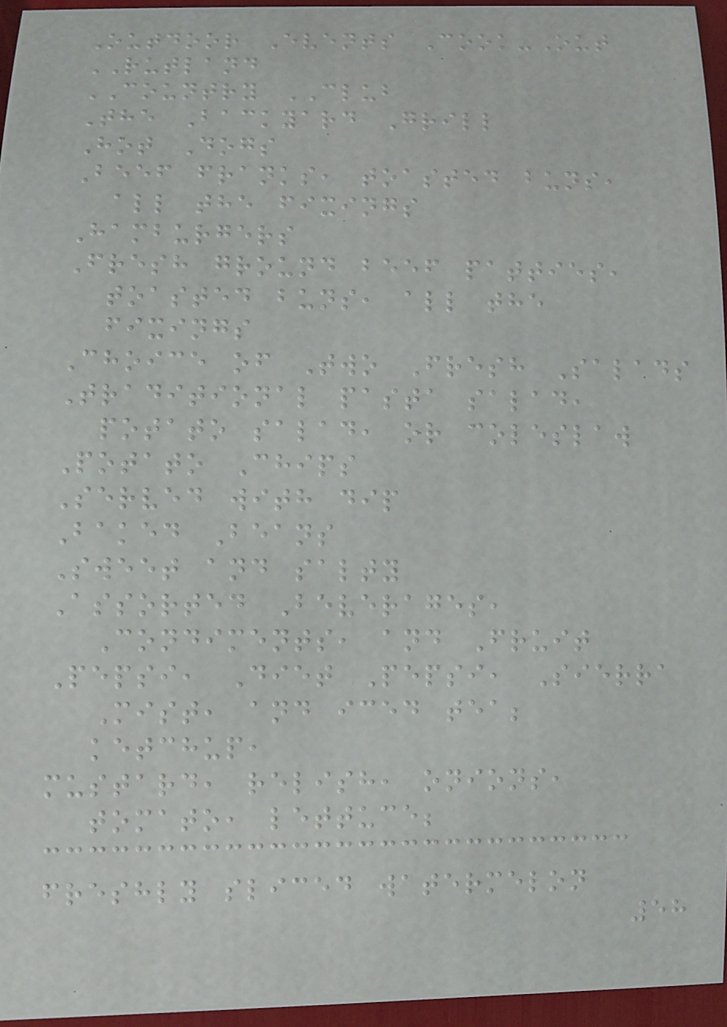Outdoor Events Cook-Out
RUTLAND
COUNTRY CLUB
The Backyard Grill
Hot Dogs
Beef franks, toasted buns,
all the fixings
Hamburgers
Fresh ground beef patties,
toasted buns, all the
fixings
Choice of Two Fresh Salads
Traditional pasta salad,
potato salad, or coleslaw
Potato Chips
Served with dip
Baked Beans
Sweet and salty
Assorted Beverages,
Condiments, and Fruit
Pepsi, Diet Pepsi, Sierra
Mist, and iced tea;
ketchup,
mustard, relish, onions,
tomato, lettuce;
freshly sliced watermelon
58
